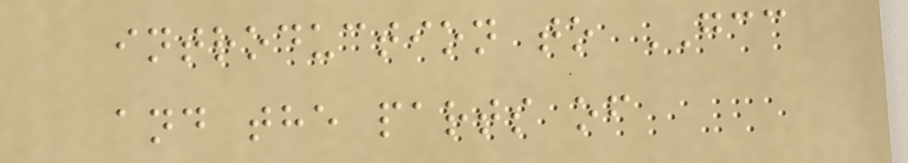introduction to GCC
and the parts of
